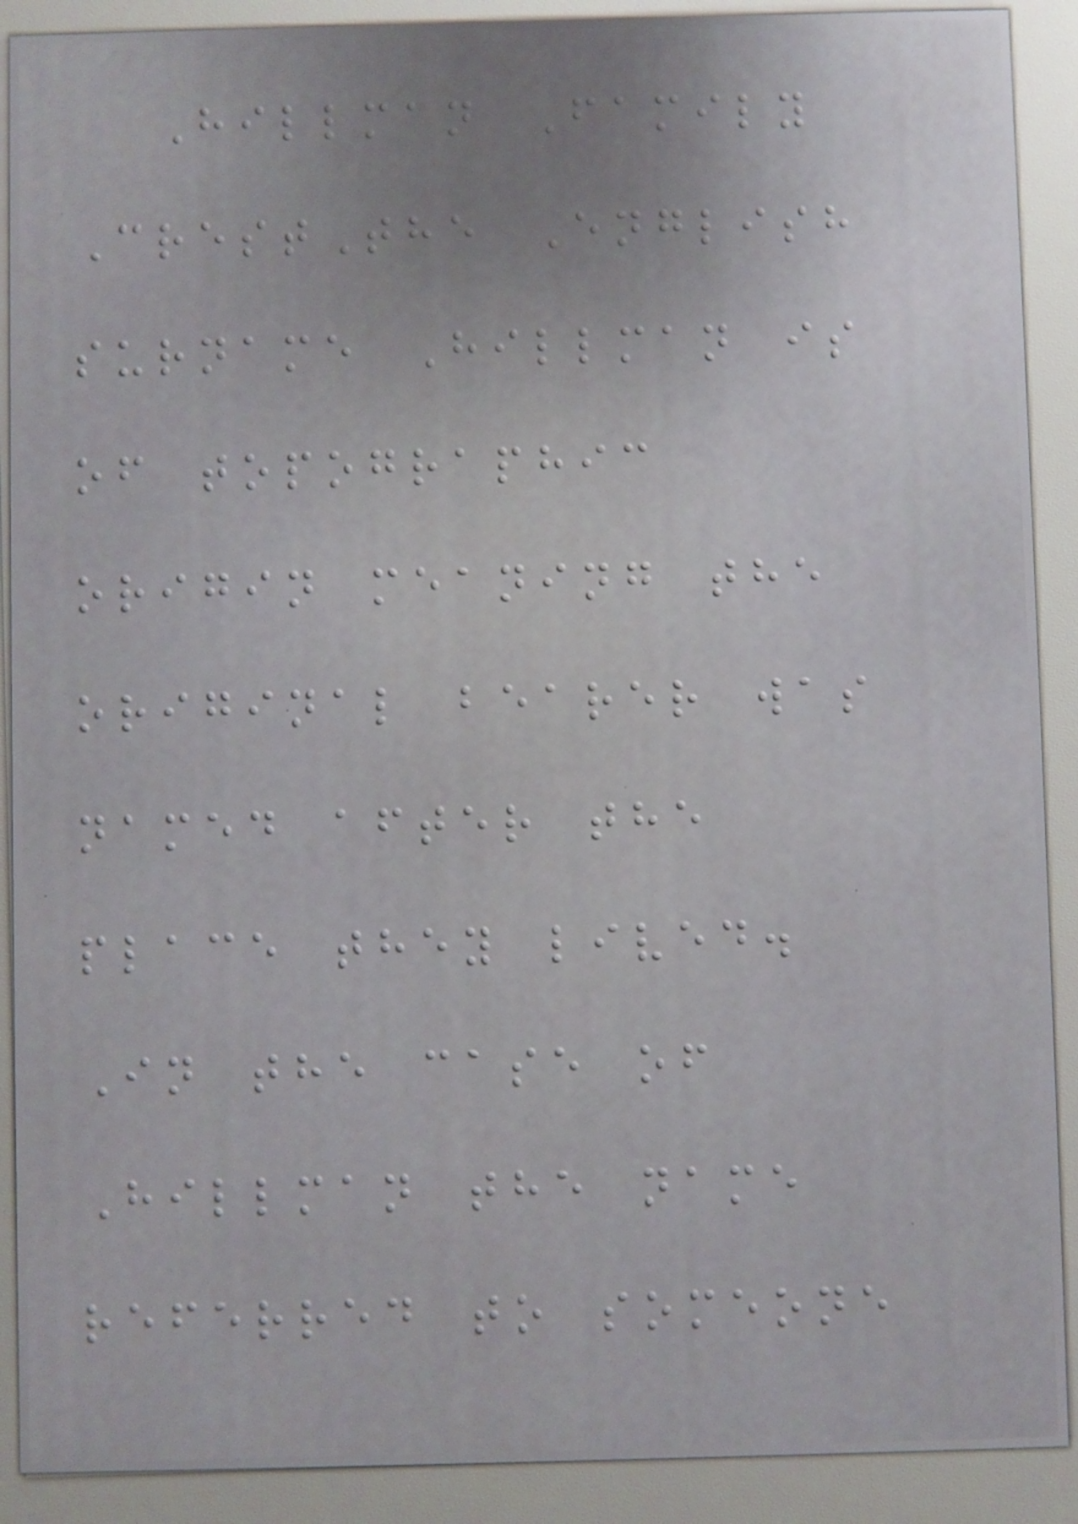Hillman Family
CrestThe English
surname Hillman is
of topographic
origin meaning the
original bearer was
named after the
place they lived.
In the case of
Hillman the name
referred to someone
